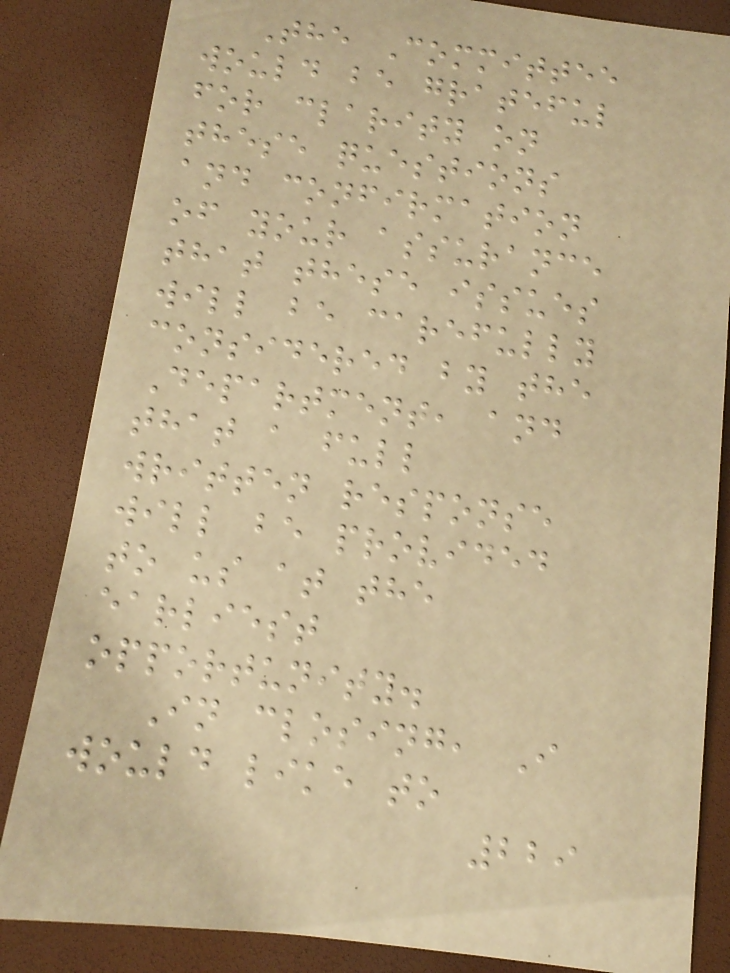The Committee
would be grateful
for clarity on
these questions
and confirmation
of your assurance
that these issues
will be carefully
considered by the
Department, and
that a full
written response
will be provided
to us at the
earliest
opportunity.
In closing, I
would like to
229
